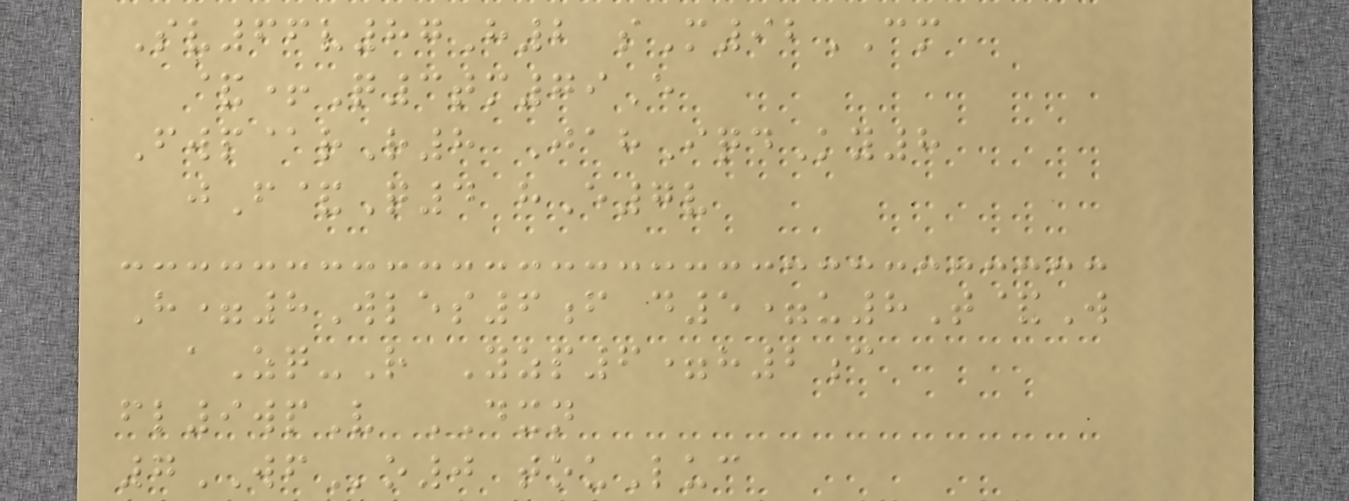Sv66v87H2 sM92CM
&+Q3tm79E
Fwp@rR8 JahIqdKy8
jF&Q4 hE7v
H=8Wles6f d5=u8T&W
aZq-R Yzp6=h2c
fl9wpV DXN
7WFo0 touLuc
